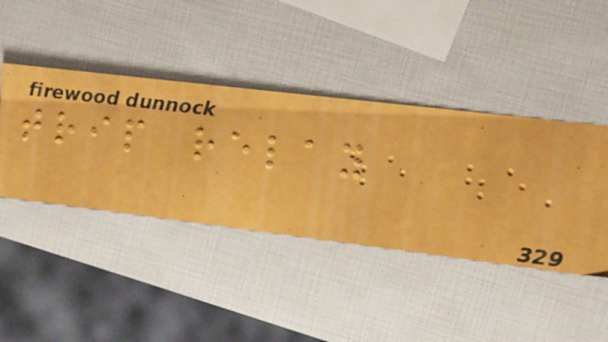trip relay
